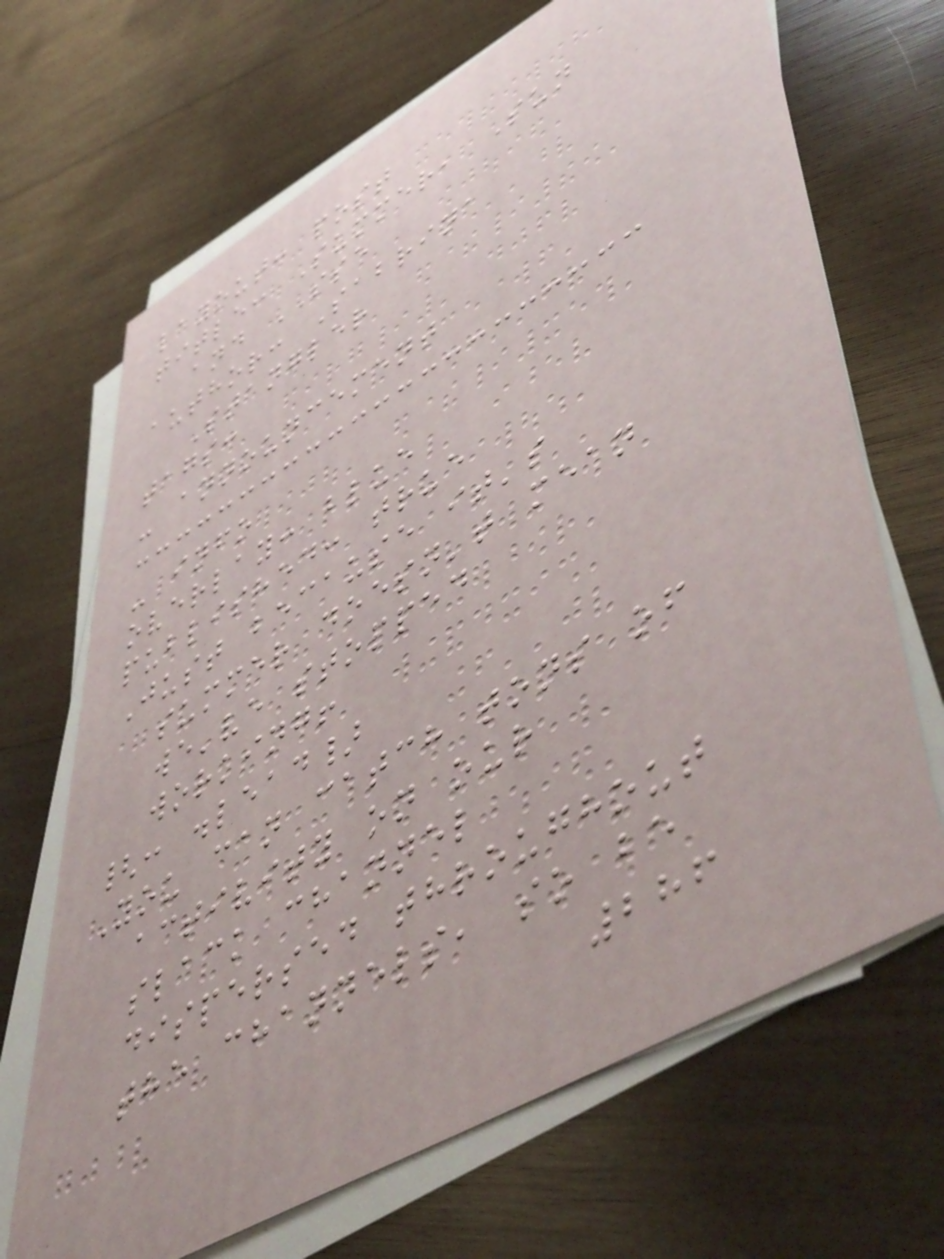layout: post
title: Summer, Sun
and SSE
author: Sabrina
Stangler
tags:
- announcement
- info
overlay: blue
published: true
Just because it's
summer doesn't mean
we've stopped
working!
{: .lead}
You can catch tons of
activity on our
slack channel
dispersed throughout
the channels, so be
286
